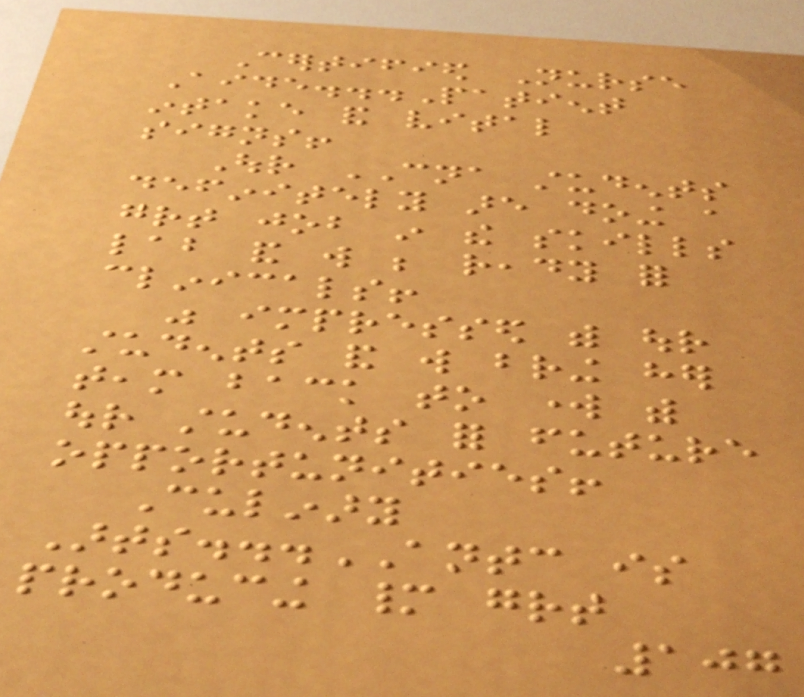Certified Nurse
Aide...Patient
intake and vital
signs!
Our CNA students
definitely are doing a
great job in the skills
lab and will be ready for
clinicals!
was impressed with our
students and will bring her
team back to work with
our students for future
opportunities!
Culinary
Arts...ANTC is
producing many great
107
